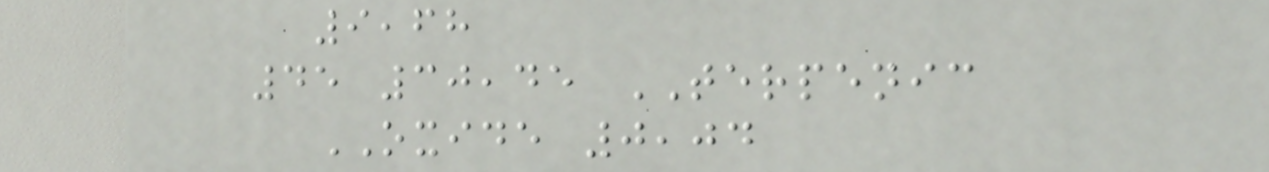9,68
45 30,45 TERPENIC
OXIDE 0,04
